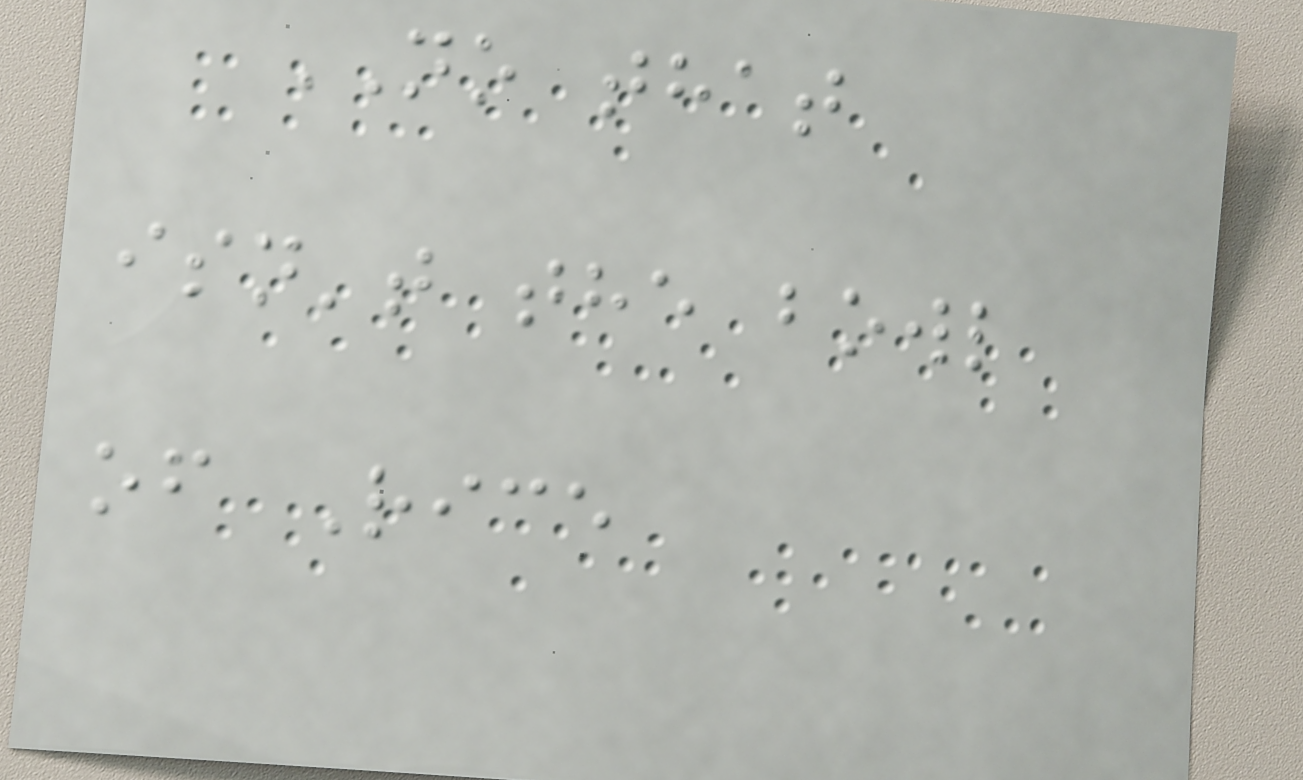NO that
isn't the bowl
of Rice
